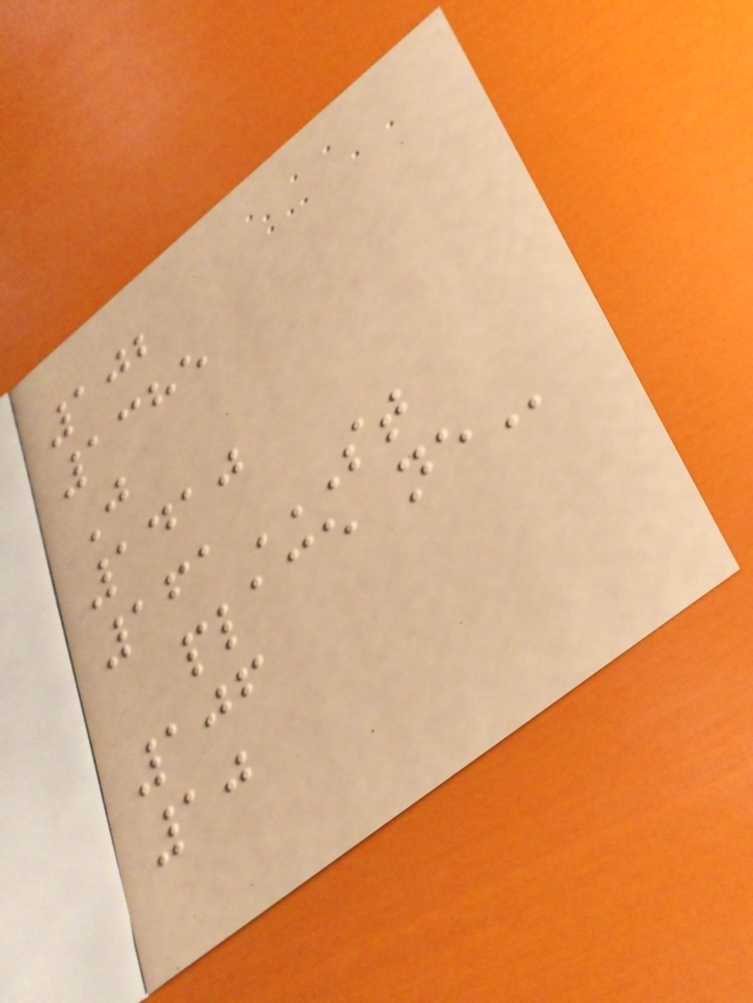102
1385
J
1410
161ST
PLACE NE
106
10
